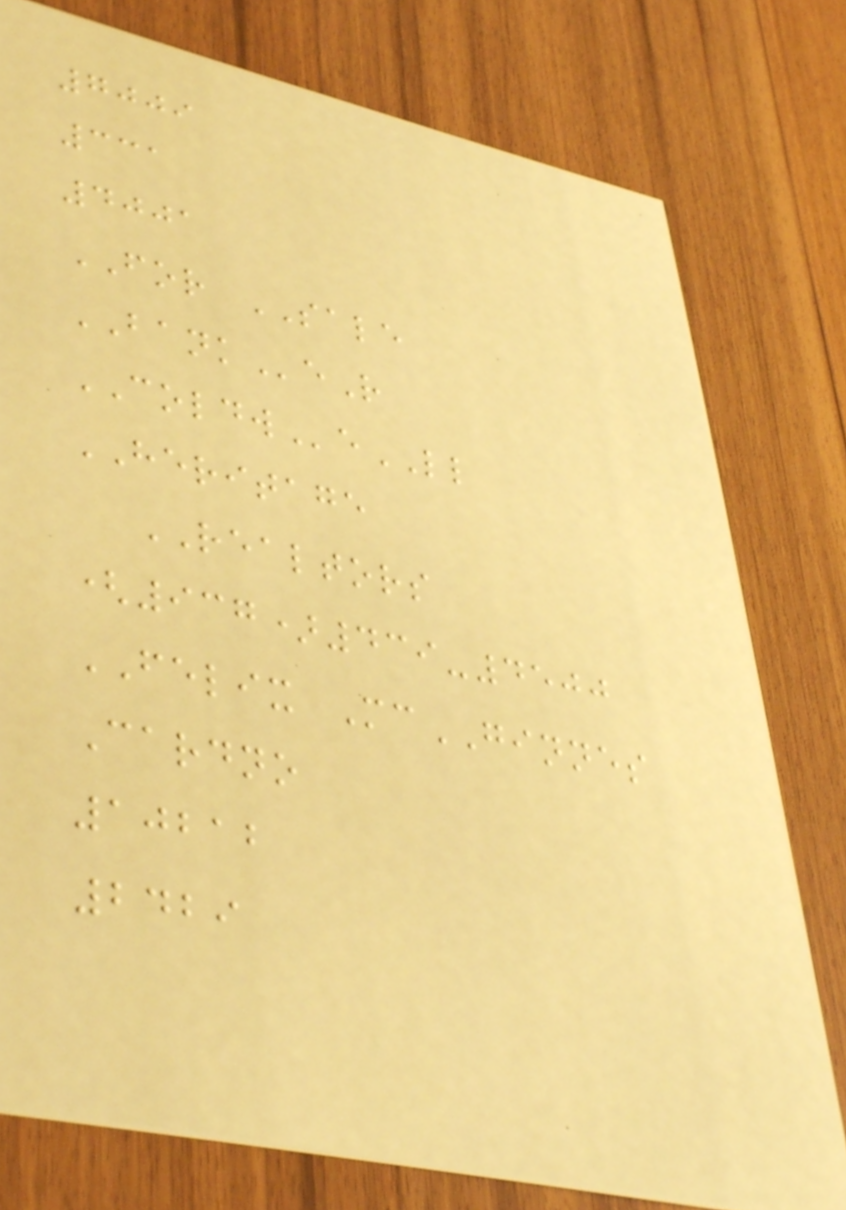7009
331
4001
FOR SALE
BANKeR
COLDWeLL
HERITAGE
REALTORS
(937)439-4500
FELIX McGINNES
Cardno
10212
2429
